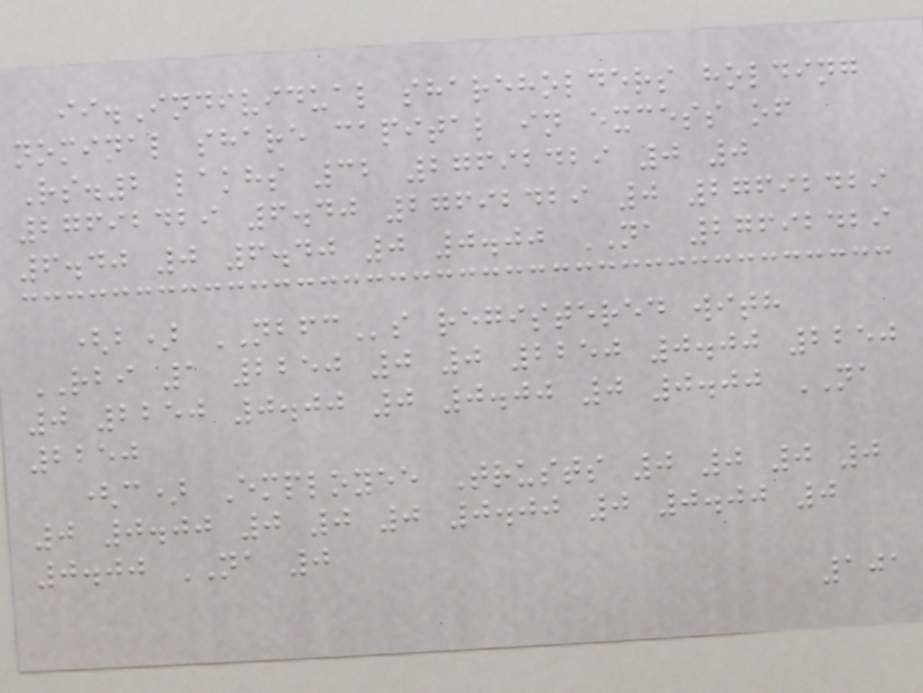ii.Individual shareholders holding
nominal share capital in excess of
Rs.2 lakhs 32 27692429 0 0
27692429 6.40 27692429 0 27692429
6.40 0 6.40 0 0.00 NA 27692429
(b) NBFCs registered with
RBI 1 2250 0 0 2250 0.00 2250
0 2250 0.00 0 0.00 0 0.00 NA
2250
(c) Employee Trusts 0 0 0 0
0 0.00 0 0 0 0.00 0 0.00 0
0.00 NA 0
101
